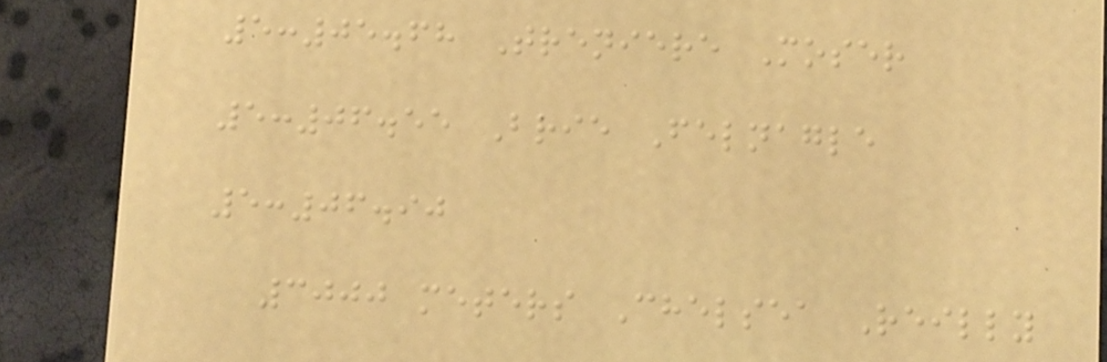5:05.68 Treniere Moser
5:06.55 Brie Felnagle
5:06.90
3000 meters Chelsea Reilly
